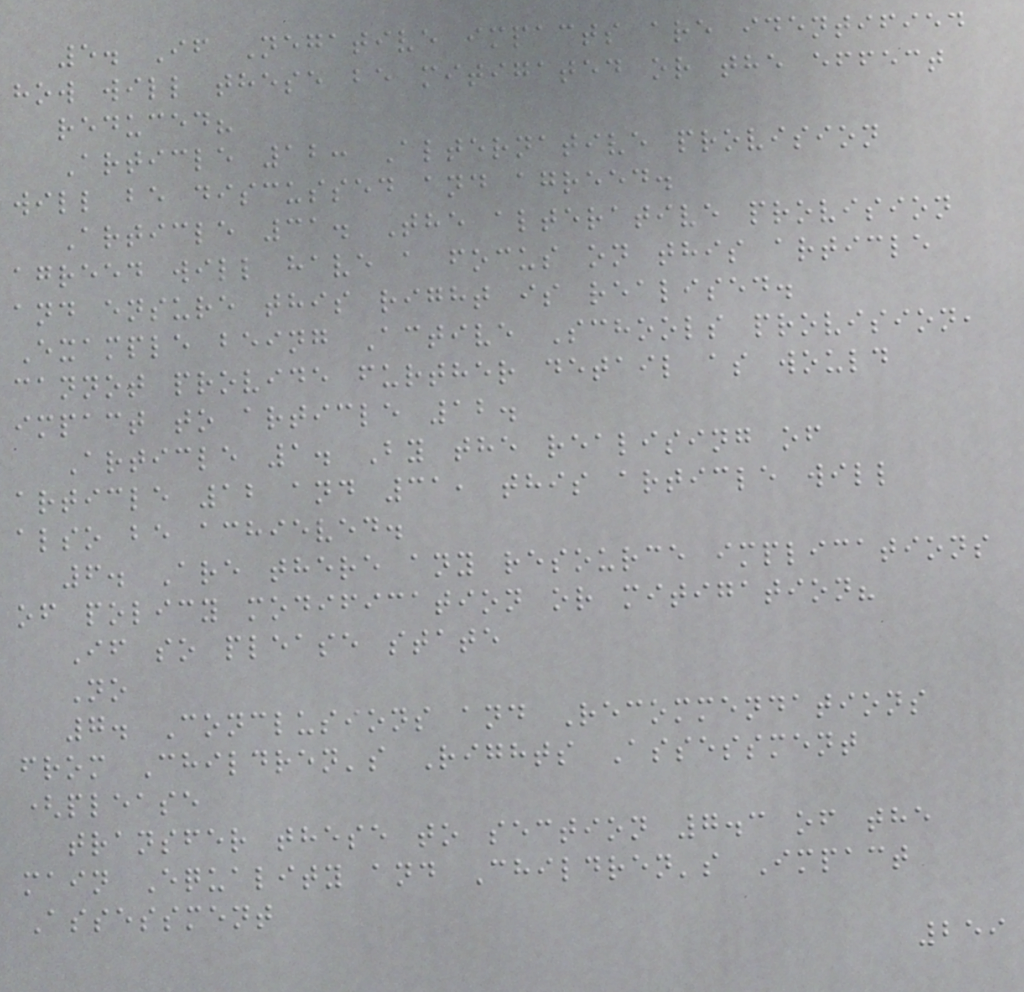5. If Negative impacts are identified
how will these be mitigated or the effect
reduced?
Article 12: Alternative provision
will be discussed and agreed.
Article 31. The alterative provision
agreed will have a focus on this article
and ensure this right is realised.
Example being Active Schools provision,
cannot provide further detail as would
impact to article 12.
Article 1. By the realising of
article 12 and 31, this article will
also be achieved.
6. Are there any resource implications
of policy modification or mitigation?
If so please state
No
7. Conclusions and Recommendations
from Children's Rights Assessment
(please
transfer these to section 7.3 of the
main Equality and Children's Impact
Assessment
259
